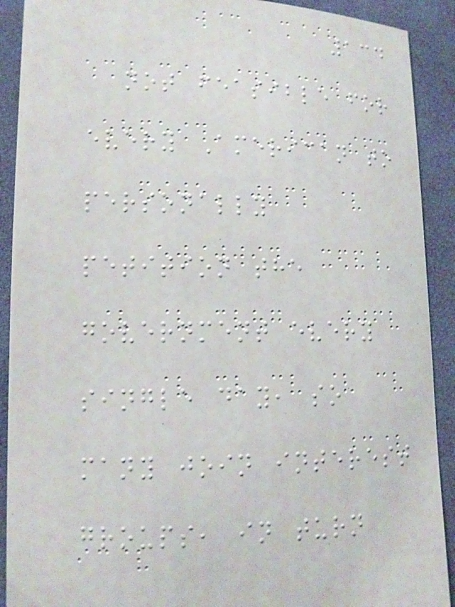134
not feasible for
every American to
personally
petition the
government every
single day, so
many join interest
groups, in turn
